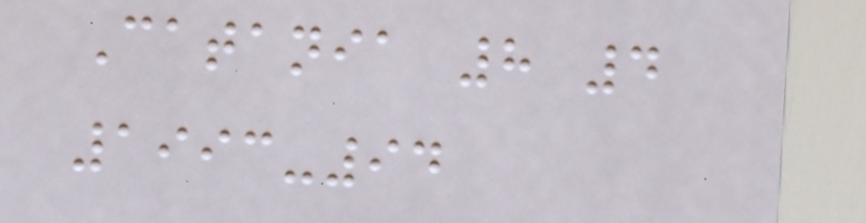Catania 8 4
1993-94
